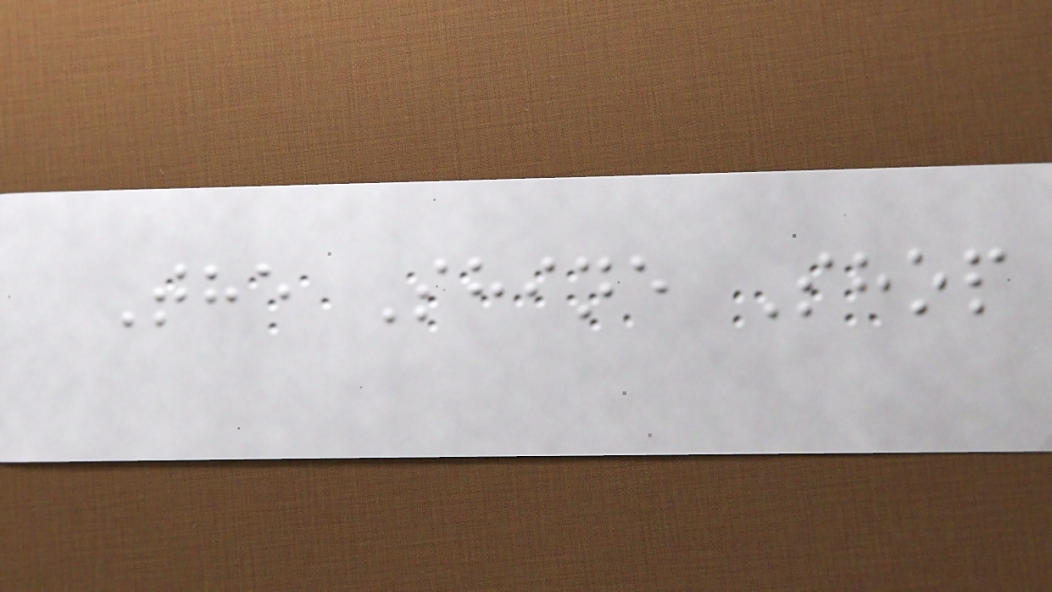The Shine Shop
